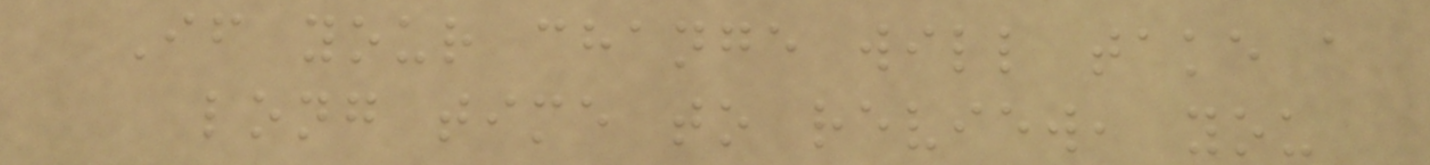If your change will take a
long time to review, you
